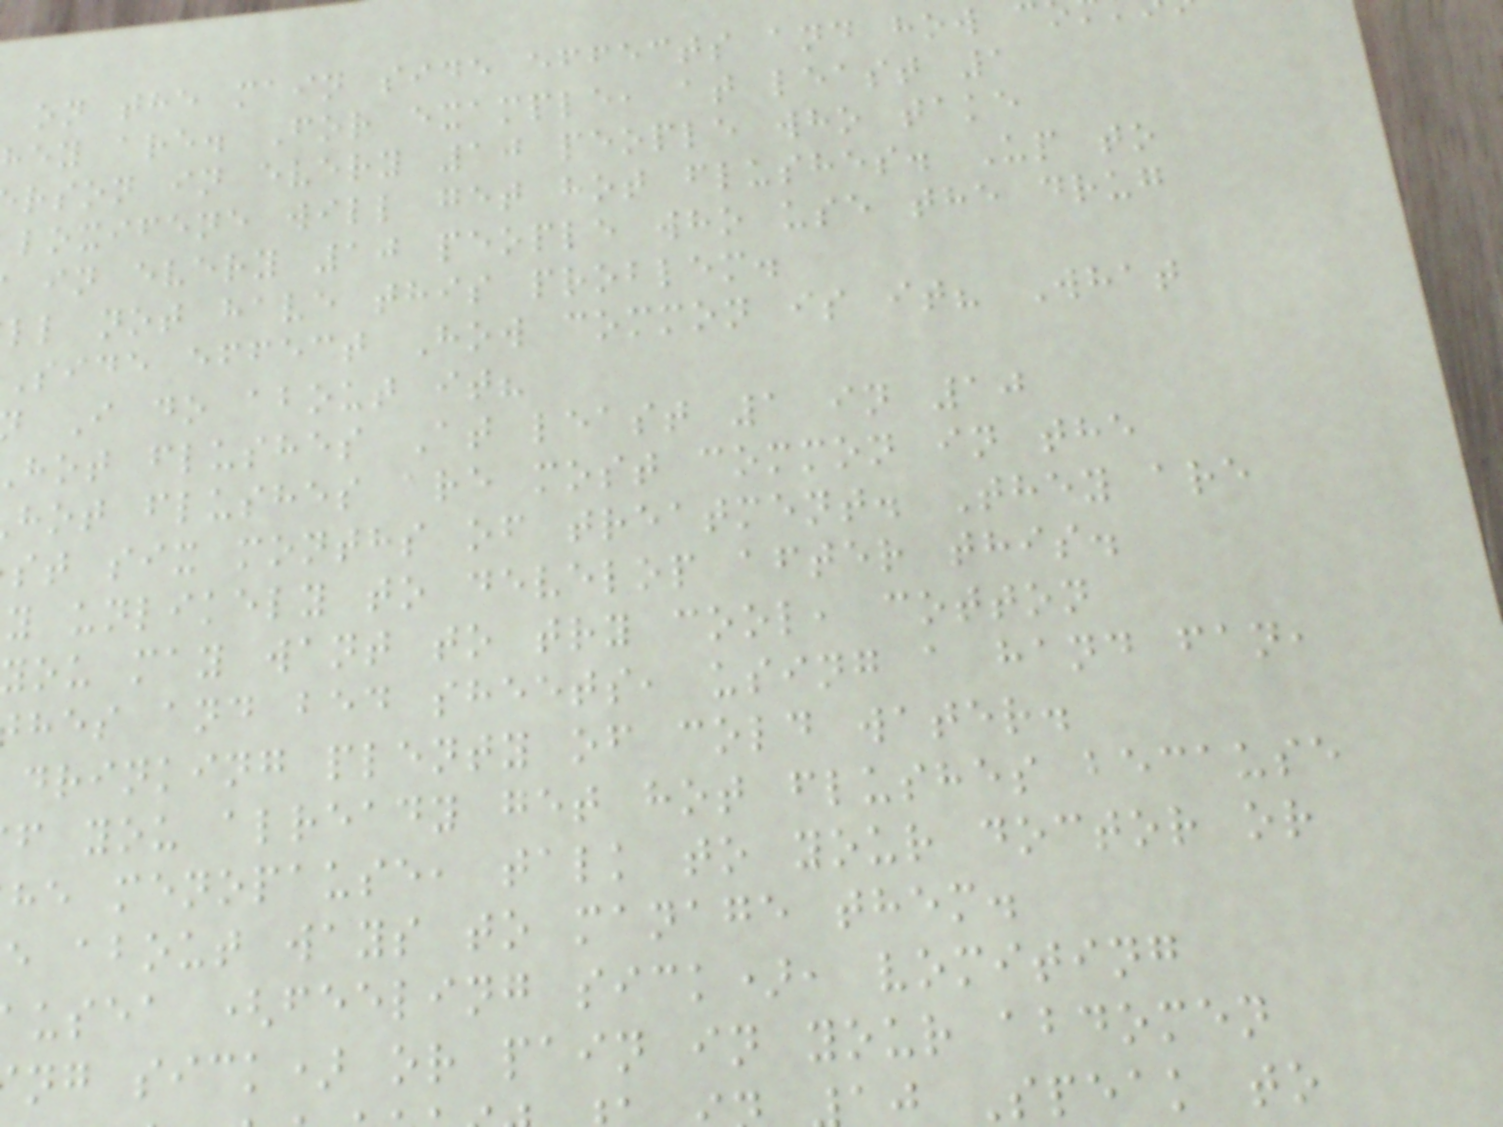on the main side effects and how c
hey are. For example, at least 1
rson in every 10 people who take
loxifene will get hot flushes. Up to
in every 10 people who use the drug
ll not have this problem.
Side effect How common is it? What
I do about it?
hot flushes At least 1 in 10
hot flushes are most common in the
st six months of treatment. They are
y unlikely to develop after this.
you may want to try cool, cotton
hes and bed sheets, using a hand fan,
drinking plenty of cold water.
f you already get hot flushes because
he menopause, talk to your doctor or
e about ways to manage them.
usea (feeling sick), vomiting
ng sick) or pain in your abdomen
j Speak to
